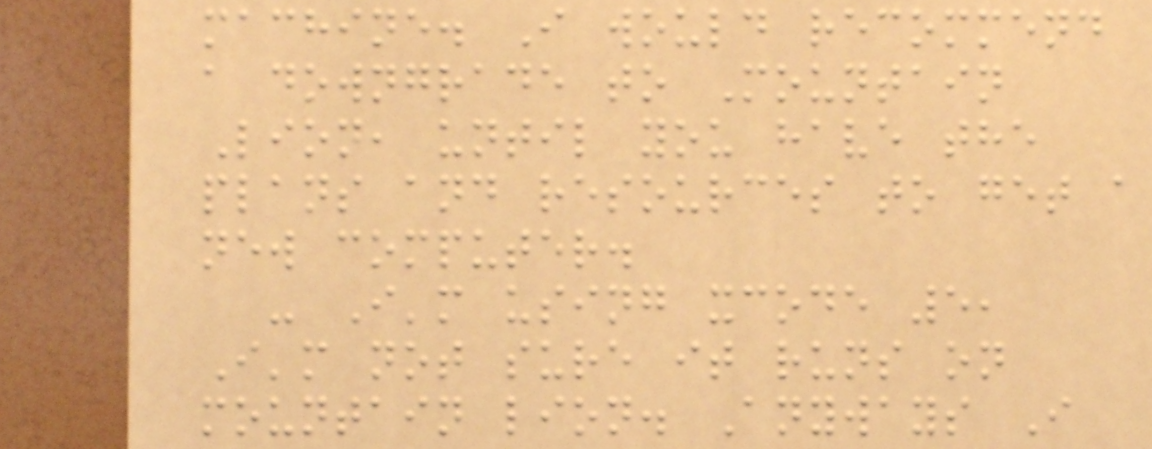machine. I would recommend
a downgrade to Mountain
Lion, until you have the
plans and resources to get a
new computer.
- I'm using xcode 5,
I'm not sure it runs on
mountain lion. Anyways I
